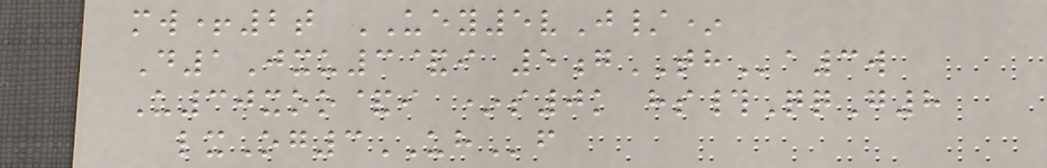mw+2t UEY5vJ/*
D1Jxu3&i 5gTHa3w
U30xoo&i *s0k hs#QqG8
lxOg3UHf
